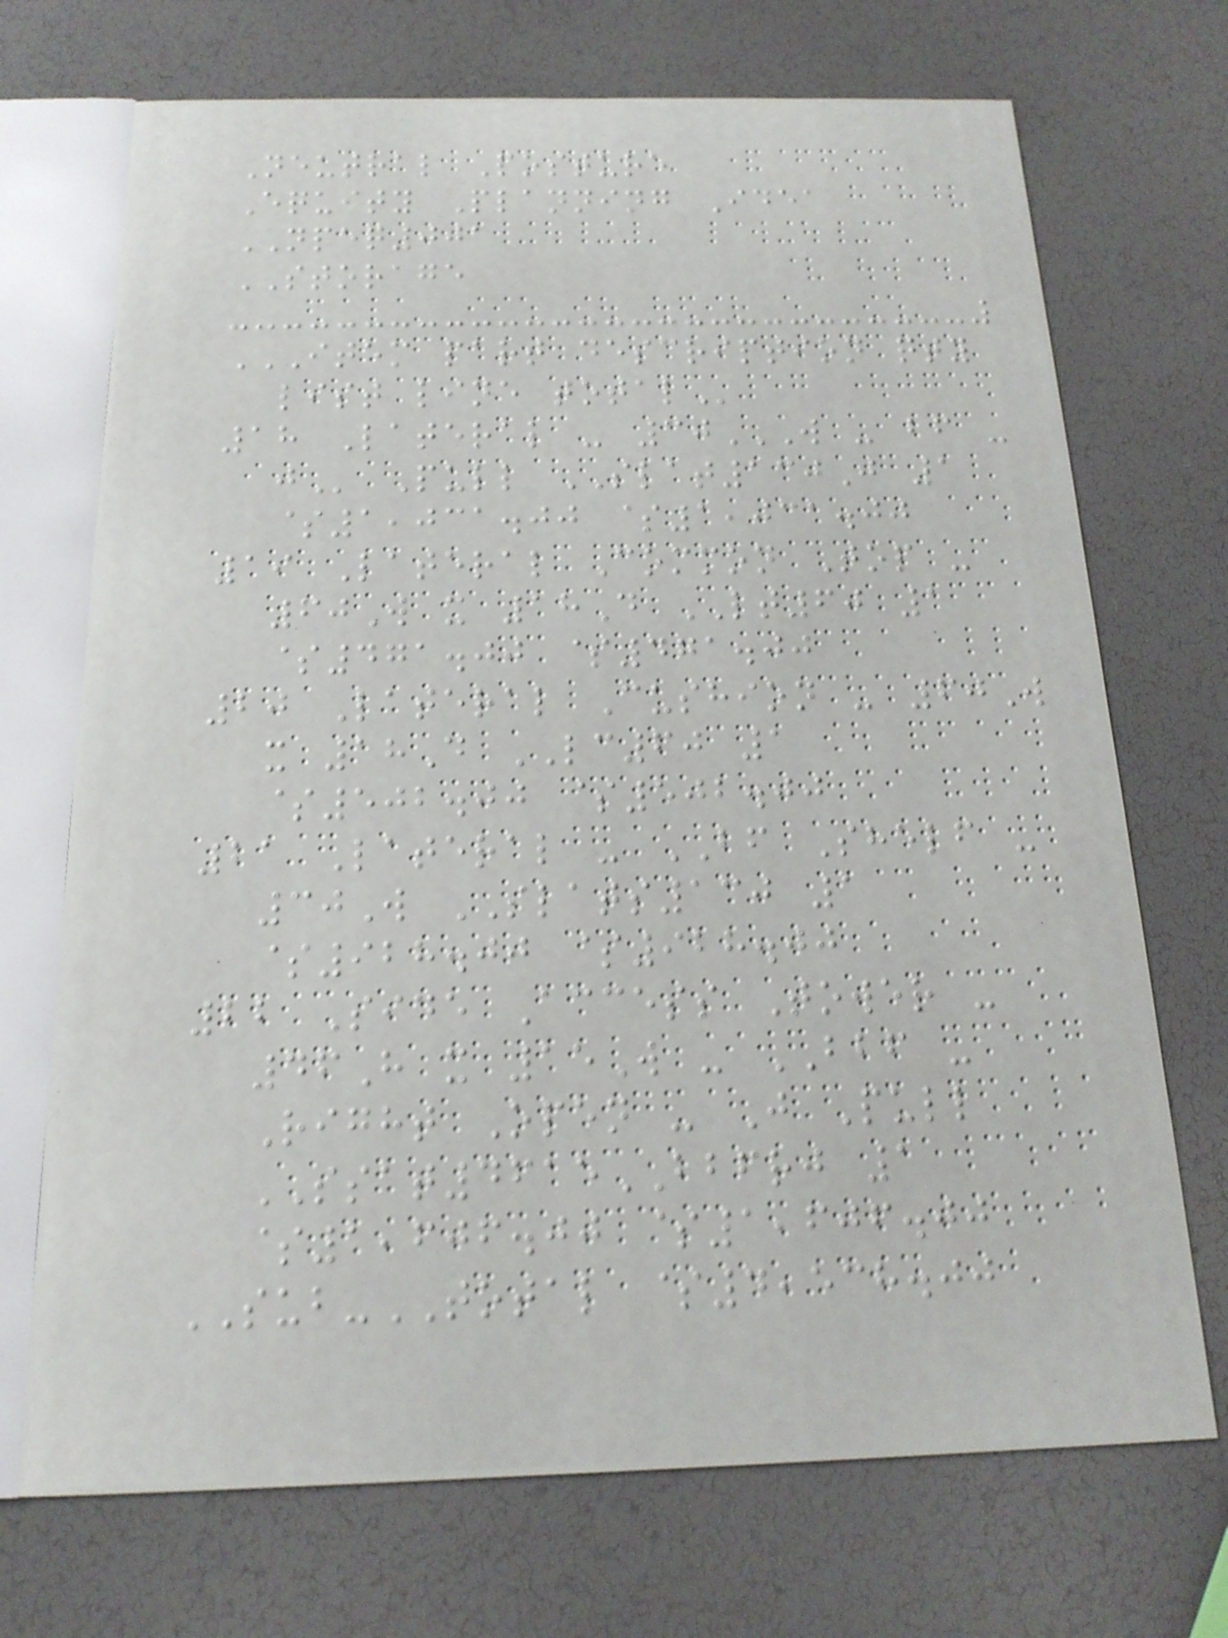Neutral Posture
Equity Planning Idea
NPEQ001
STORAGE
ITEM PART DESCRIPTION QTY
LIST LINE TOTAL
18 Lateral - 30W - BF -
J Pull SLAT130J 1
$1,031.00 $1,031.00
19 Lateral Common Top -
60W x 18D LT60 1
$471.00 $471.00
20 Lateral Cushion - 60W
x 18D LC60 1
$502.00 $502.00
21 Lateral - BF Shelf -
30W SLATS130 1
$928.00 $928.00
22 Side Access Tower -
46H x 15W - BBF -
Right Open - J Pull
SSAT4615BBFRJ 1
$1,606.00 $1,606.00
SUB-TOTAL $4,538.00
